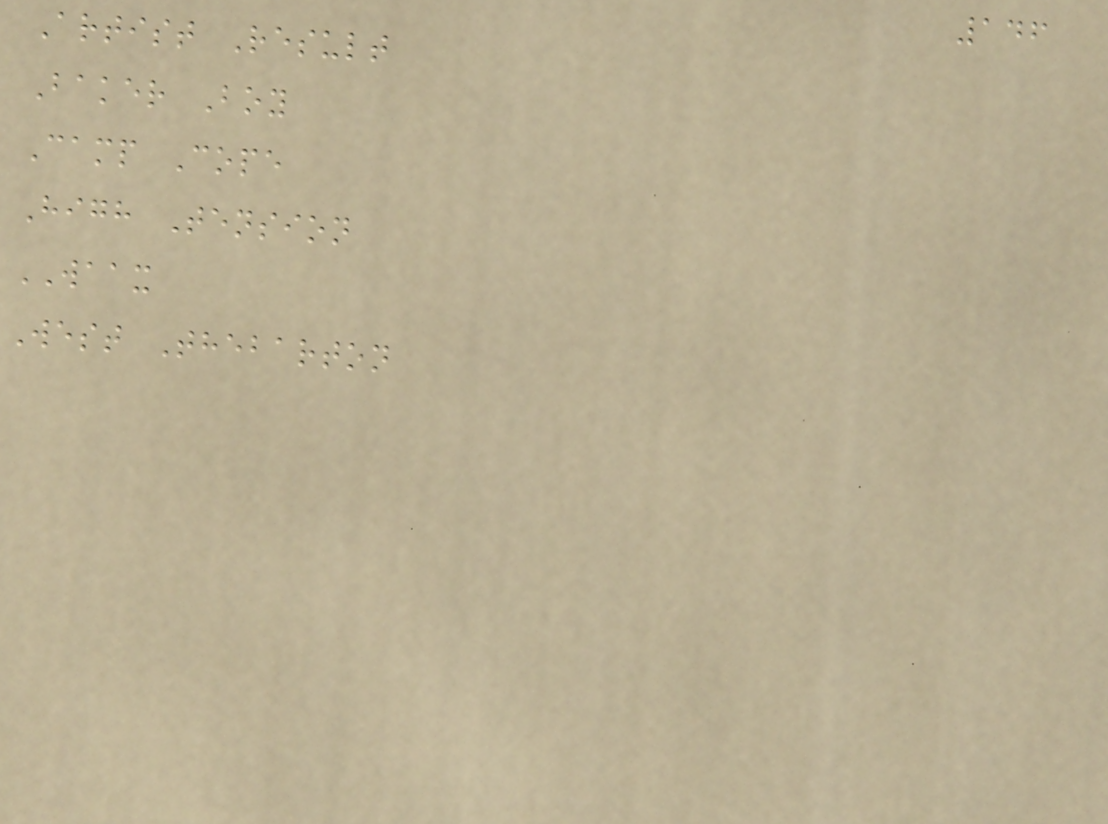146
Artist Result
Baker Boy
Camp Cope
High Tension
WAAX
West Thebarton
